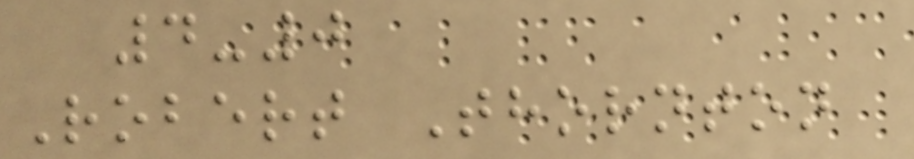4-0
Robert Thornton
